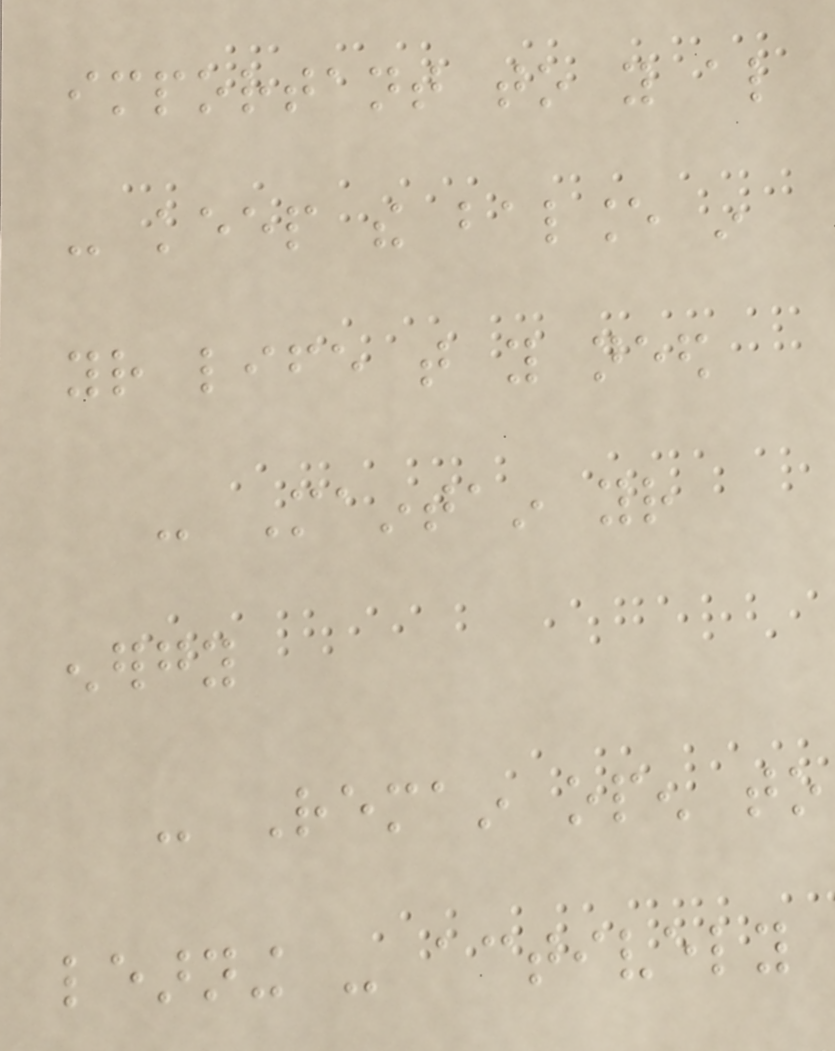important to you also
- keep the balance in
your life that you need
- Maintain your
energy
- Remain open to
learning - actively
